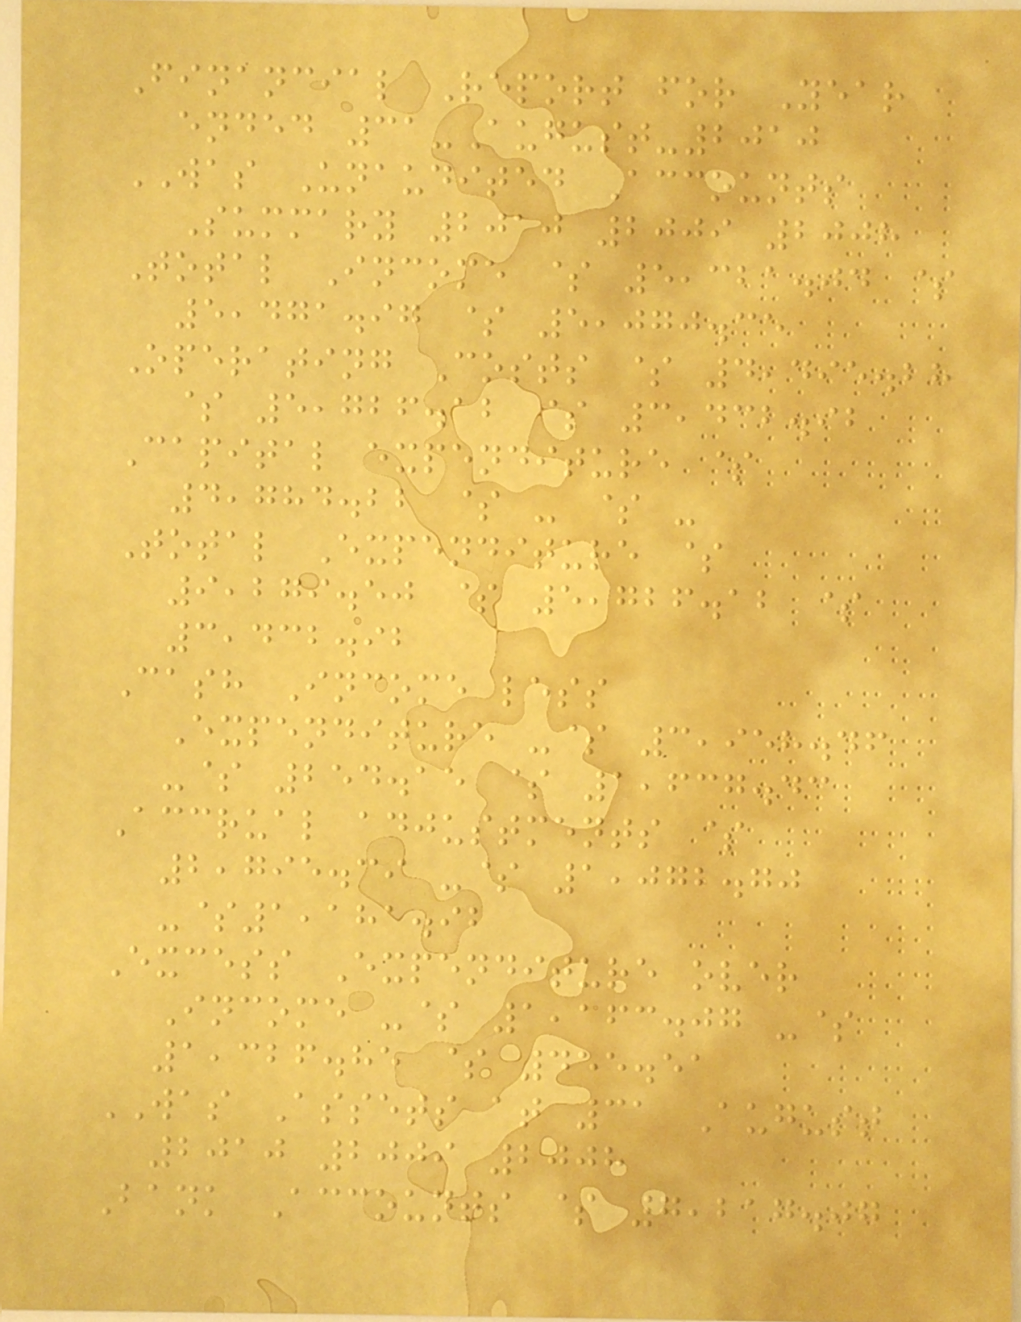Financial Report for Year
ended 31-August-2010
WAS Unaudited Accounts
Summary 2010 2009 2008
Total Income $ 5,321.04 $
5,471.97 $ 5,070.35
Operating Costs $ 4,495.28
$ 5,726.12 $ 3,432.92
Capital expenditure $
4,784.22 $ - $ -
Total Expenditure $
9,279.50 $ 5,726.12 $
3,432.92
Cash Income less
Expenditure -$ 3,958.46
-$ 254.15 $ 1,637.43
Accrual adjustments $
2,795.39 -$ 1,072.70
-$1,181.92
Excess Expenditure over
Income -$ 1,163.07 -$
1,326.85 $ 455.51
WAS Assets at 31 August
2010 2009 2008
Bank Accounts $ 7,217.07
